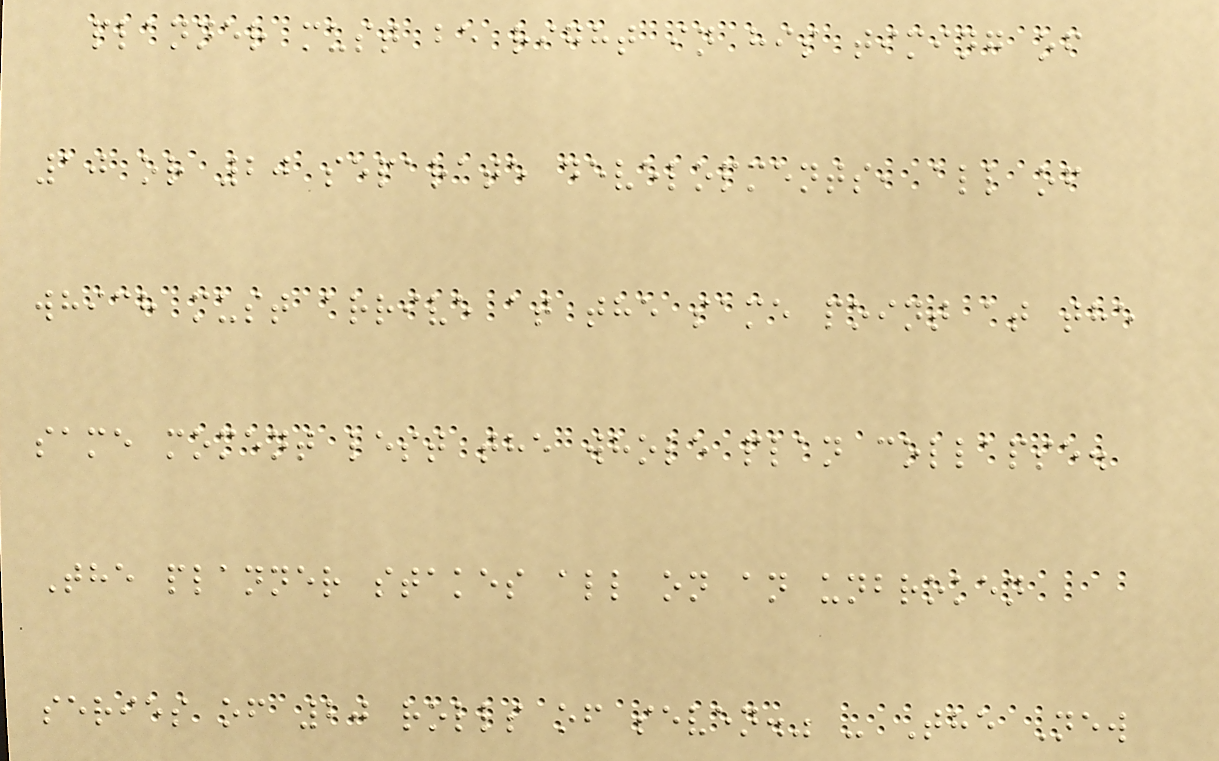planner must be right in his timing of
10 or 20 separate developments, all of
which must arrive at the same point at the
same moment lest the whole plan collapse.
The planner stakes all on an unbroken
series of 20 rolls of seven." - The New
